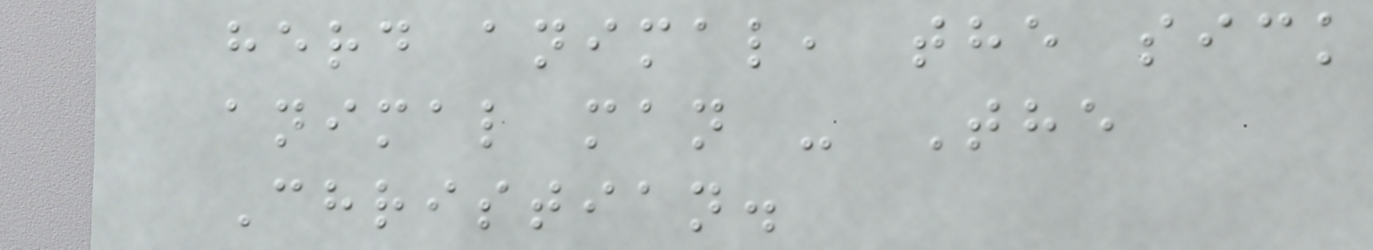herd animal, the sick
animal man - The
Christian.
